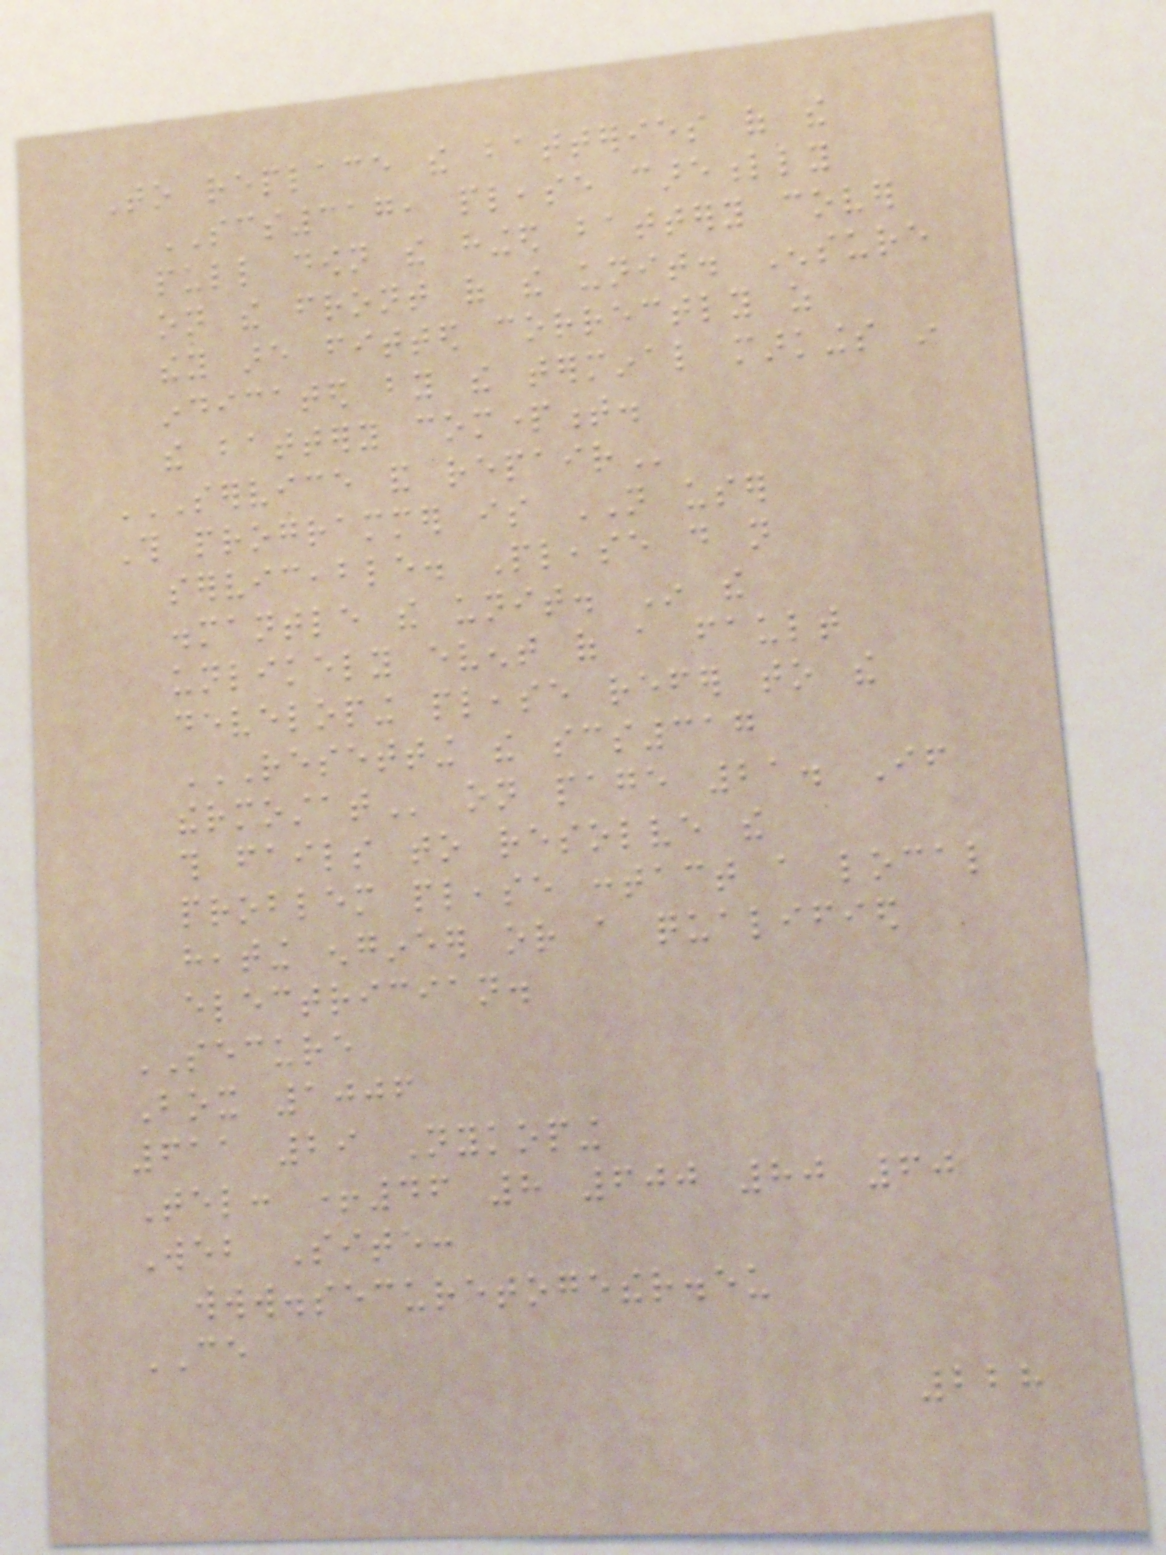To replace the batteries of the
SCS317, please carefully
pull down the hinged battery cover
on the front of the unit. Ensure
they are fitted correctly as
indicated by the terminal markings in
the battery compartment.
SERVICE AND REPAIR
This programmer is NOT user
serviceable. Please do not
dismantle the unit. In the
unlikely event of a fault
developing please refer to the
RESETTING THE SCS317
THERMOSTAT on page 21. If
this fails to resolve the
problem please contact a local
heating engineer or a qualified
electrician.
SECURE
Box 1006
611 29 Nykoping
Tel: +46 8 600 80 60
Web Site:
www.securetogether.eu
CE
228
